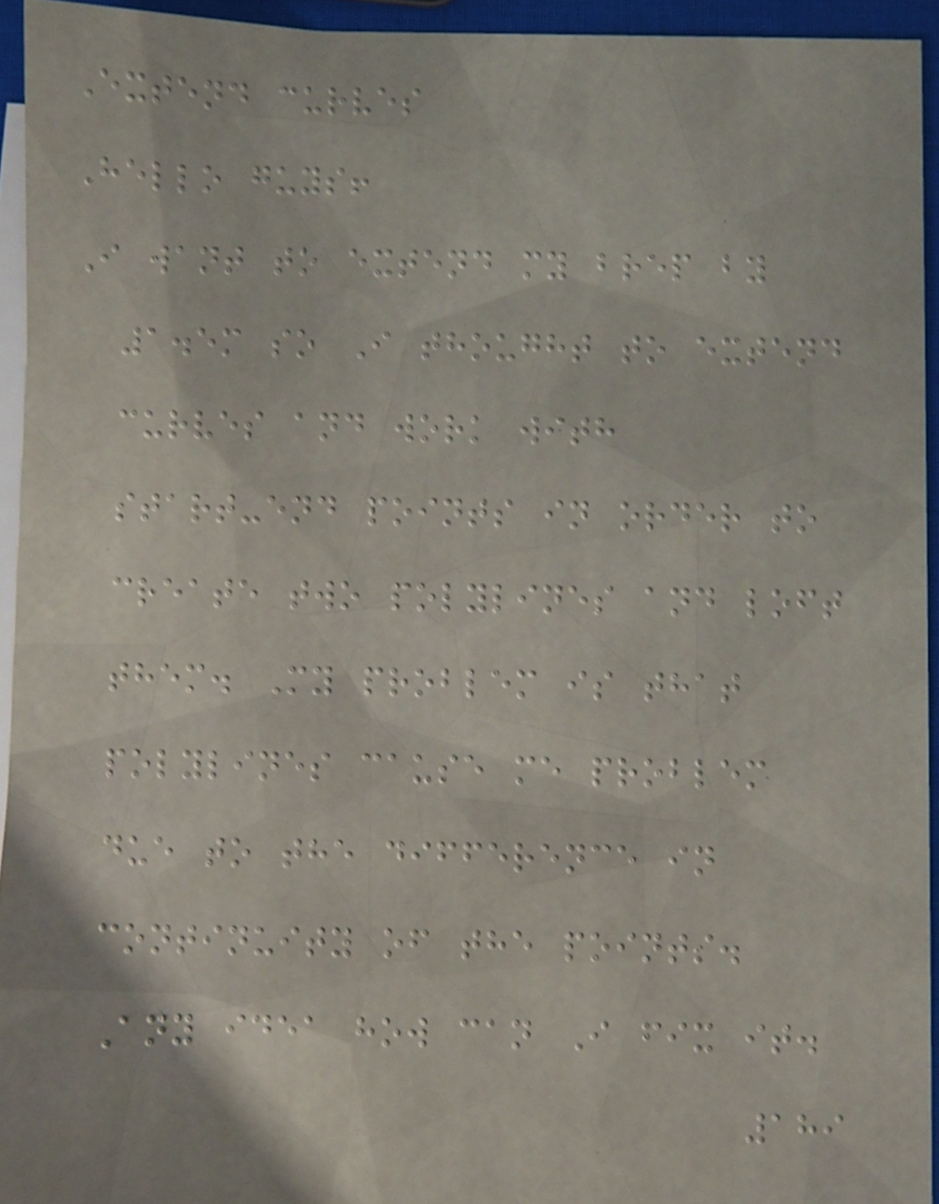Extend curves
Hello guys!
I want to extend my brep by
1.5m so I thought to extend
curves and work with
start-end points in order to
create two polylines and loft
them. My problem is that
polylines cause me problem
due to the difference in
continuity of the points.
Any idea how can I fix it.
189
